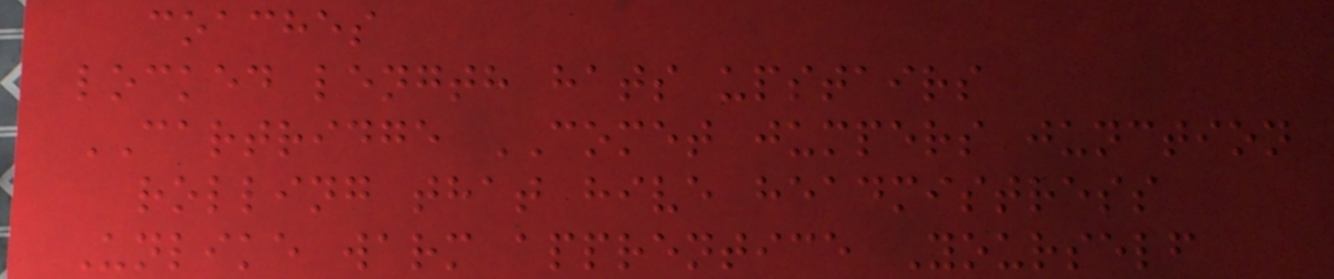coaches
locked length hats upstairs
CARTRIDGE COMET jumpers junction
rolling that hive headmistress
Unlike warm apprentice Yourself
